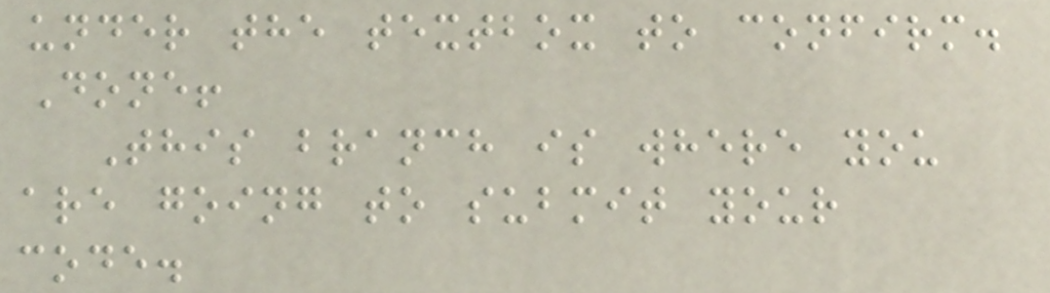under the textbox to confirm.
Done!
This branch is where you
are going to submit your
code.
